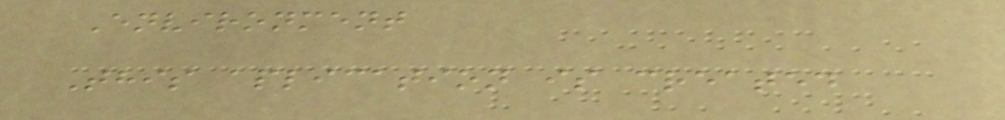Environment
This aplication is created
